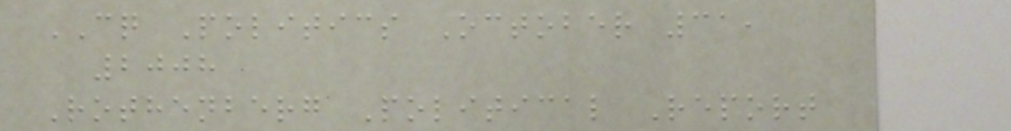CQ Politics October 31,
2008
Rothenberg Political Report
